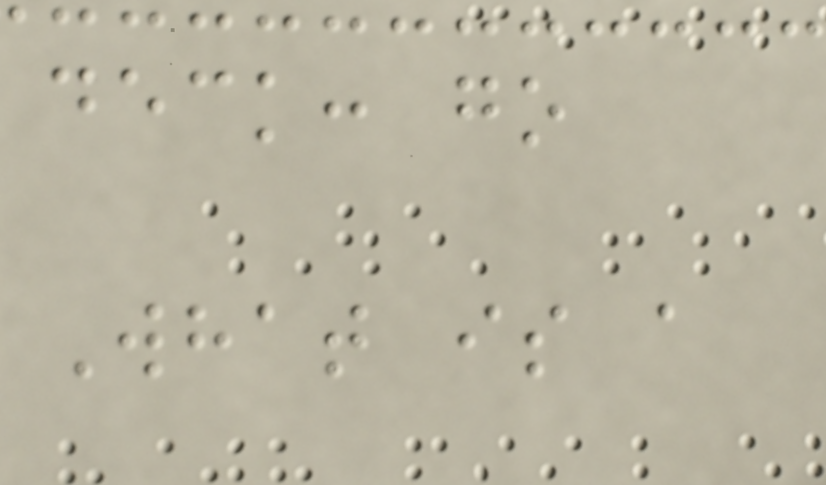deck: go
What is a
